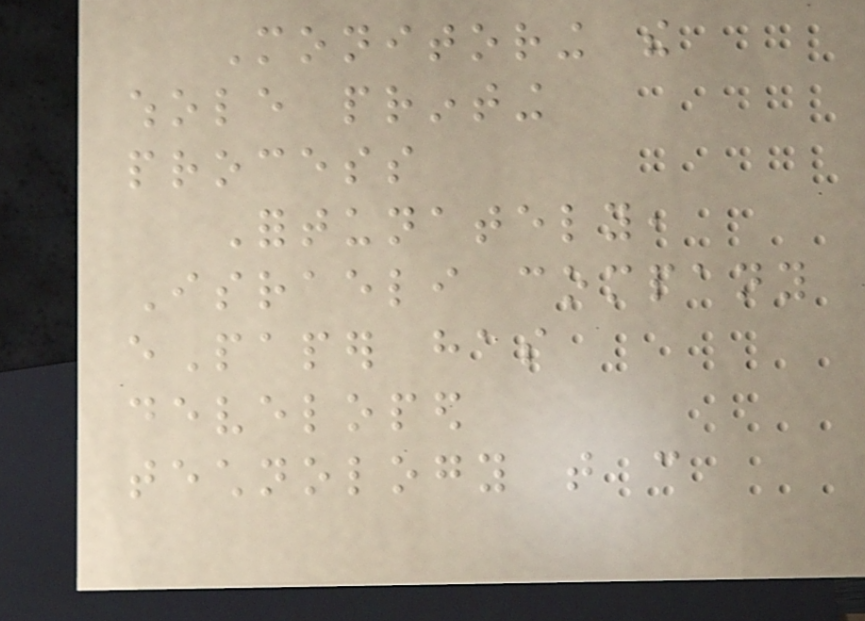Monitoring the
whole printing
process
Fortunately,
Israeli company
ePaper has
developed
technology that can
